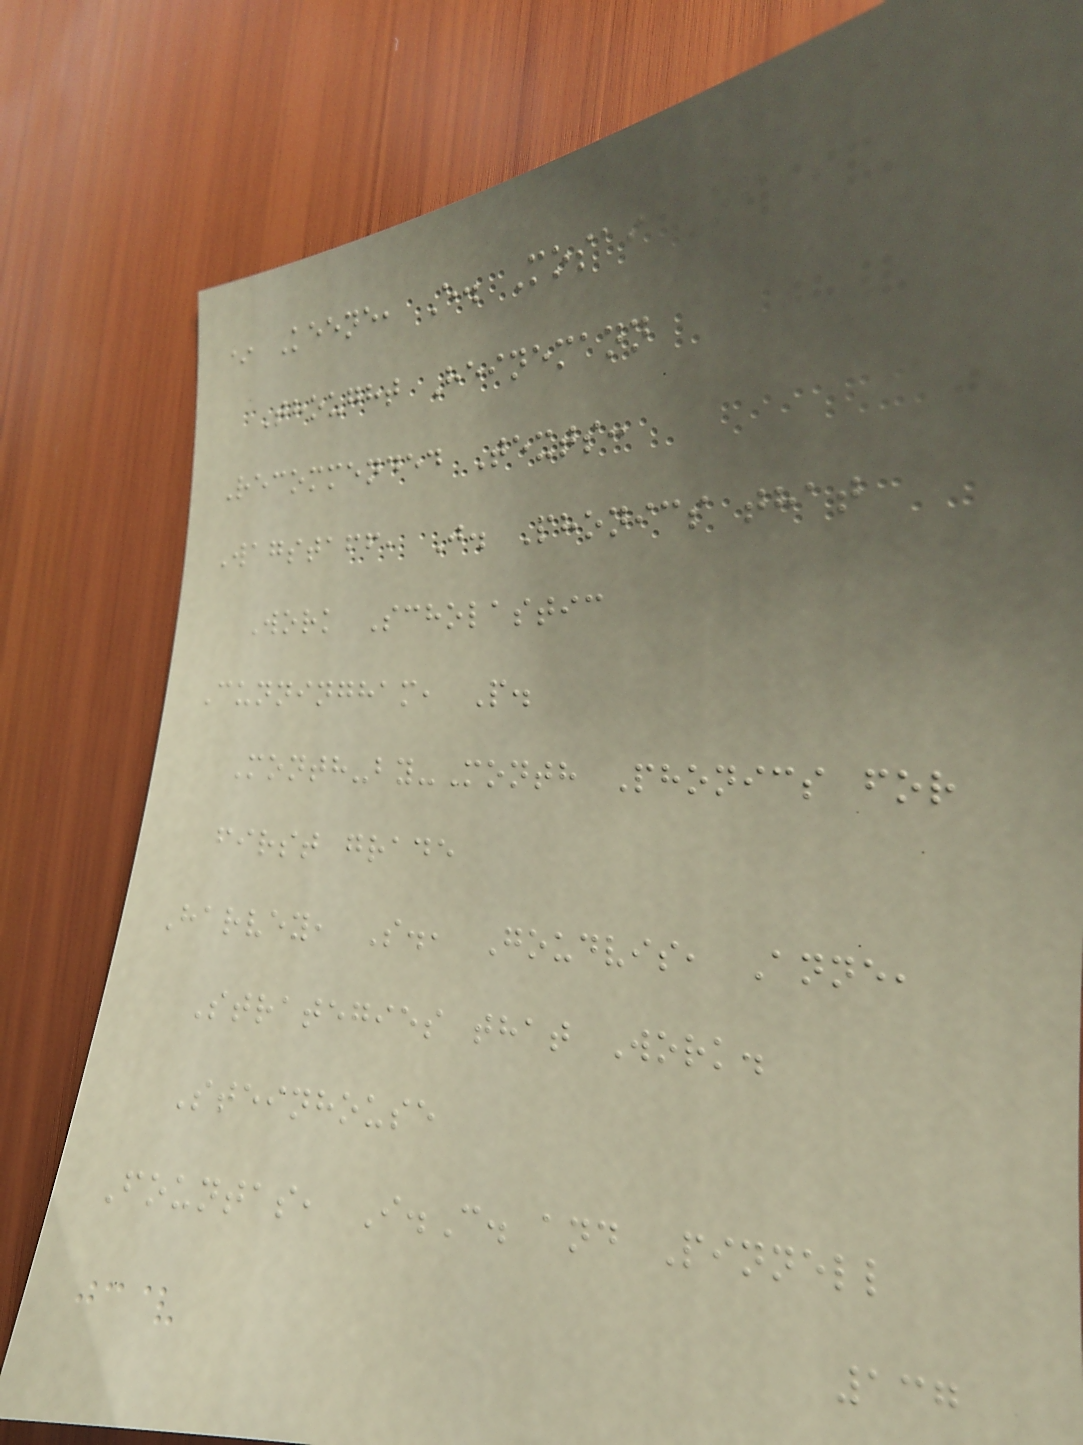* Keene, E. Mosaic of
Thought Heinemann
Recommended Texts:
Wagstaff, J. Phonics that
Work Scholastic
Cunningham, P.
Month-by-Month Phonics for
first grade
Harvey, S., Goudvis, Anne,
Strategies that Work.
Steinhouse
Fountas, I.C. and Pinnell
137
